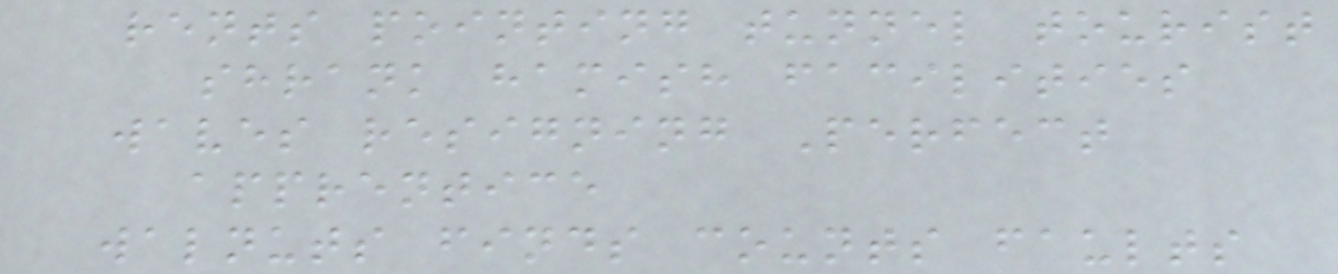rents pointing tunnel tourist
shrank hamish facilities
waves resigning Perfect
apprentice
walnuts finds counts faults
